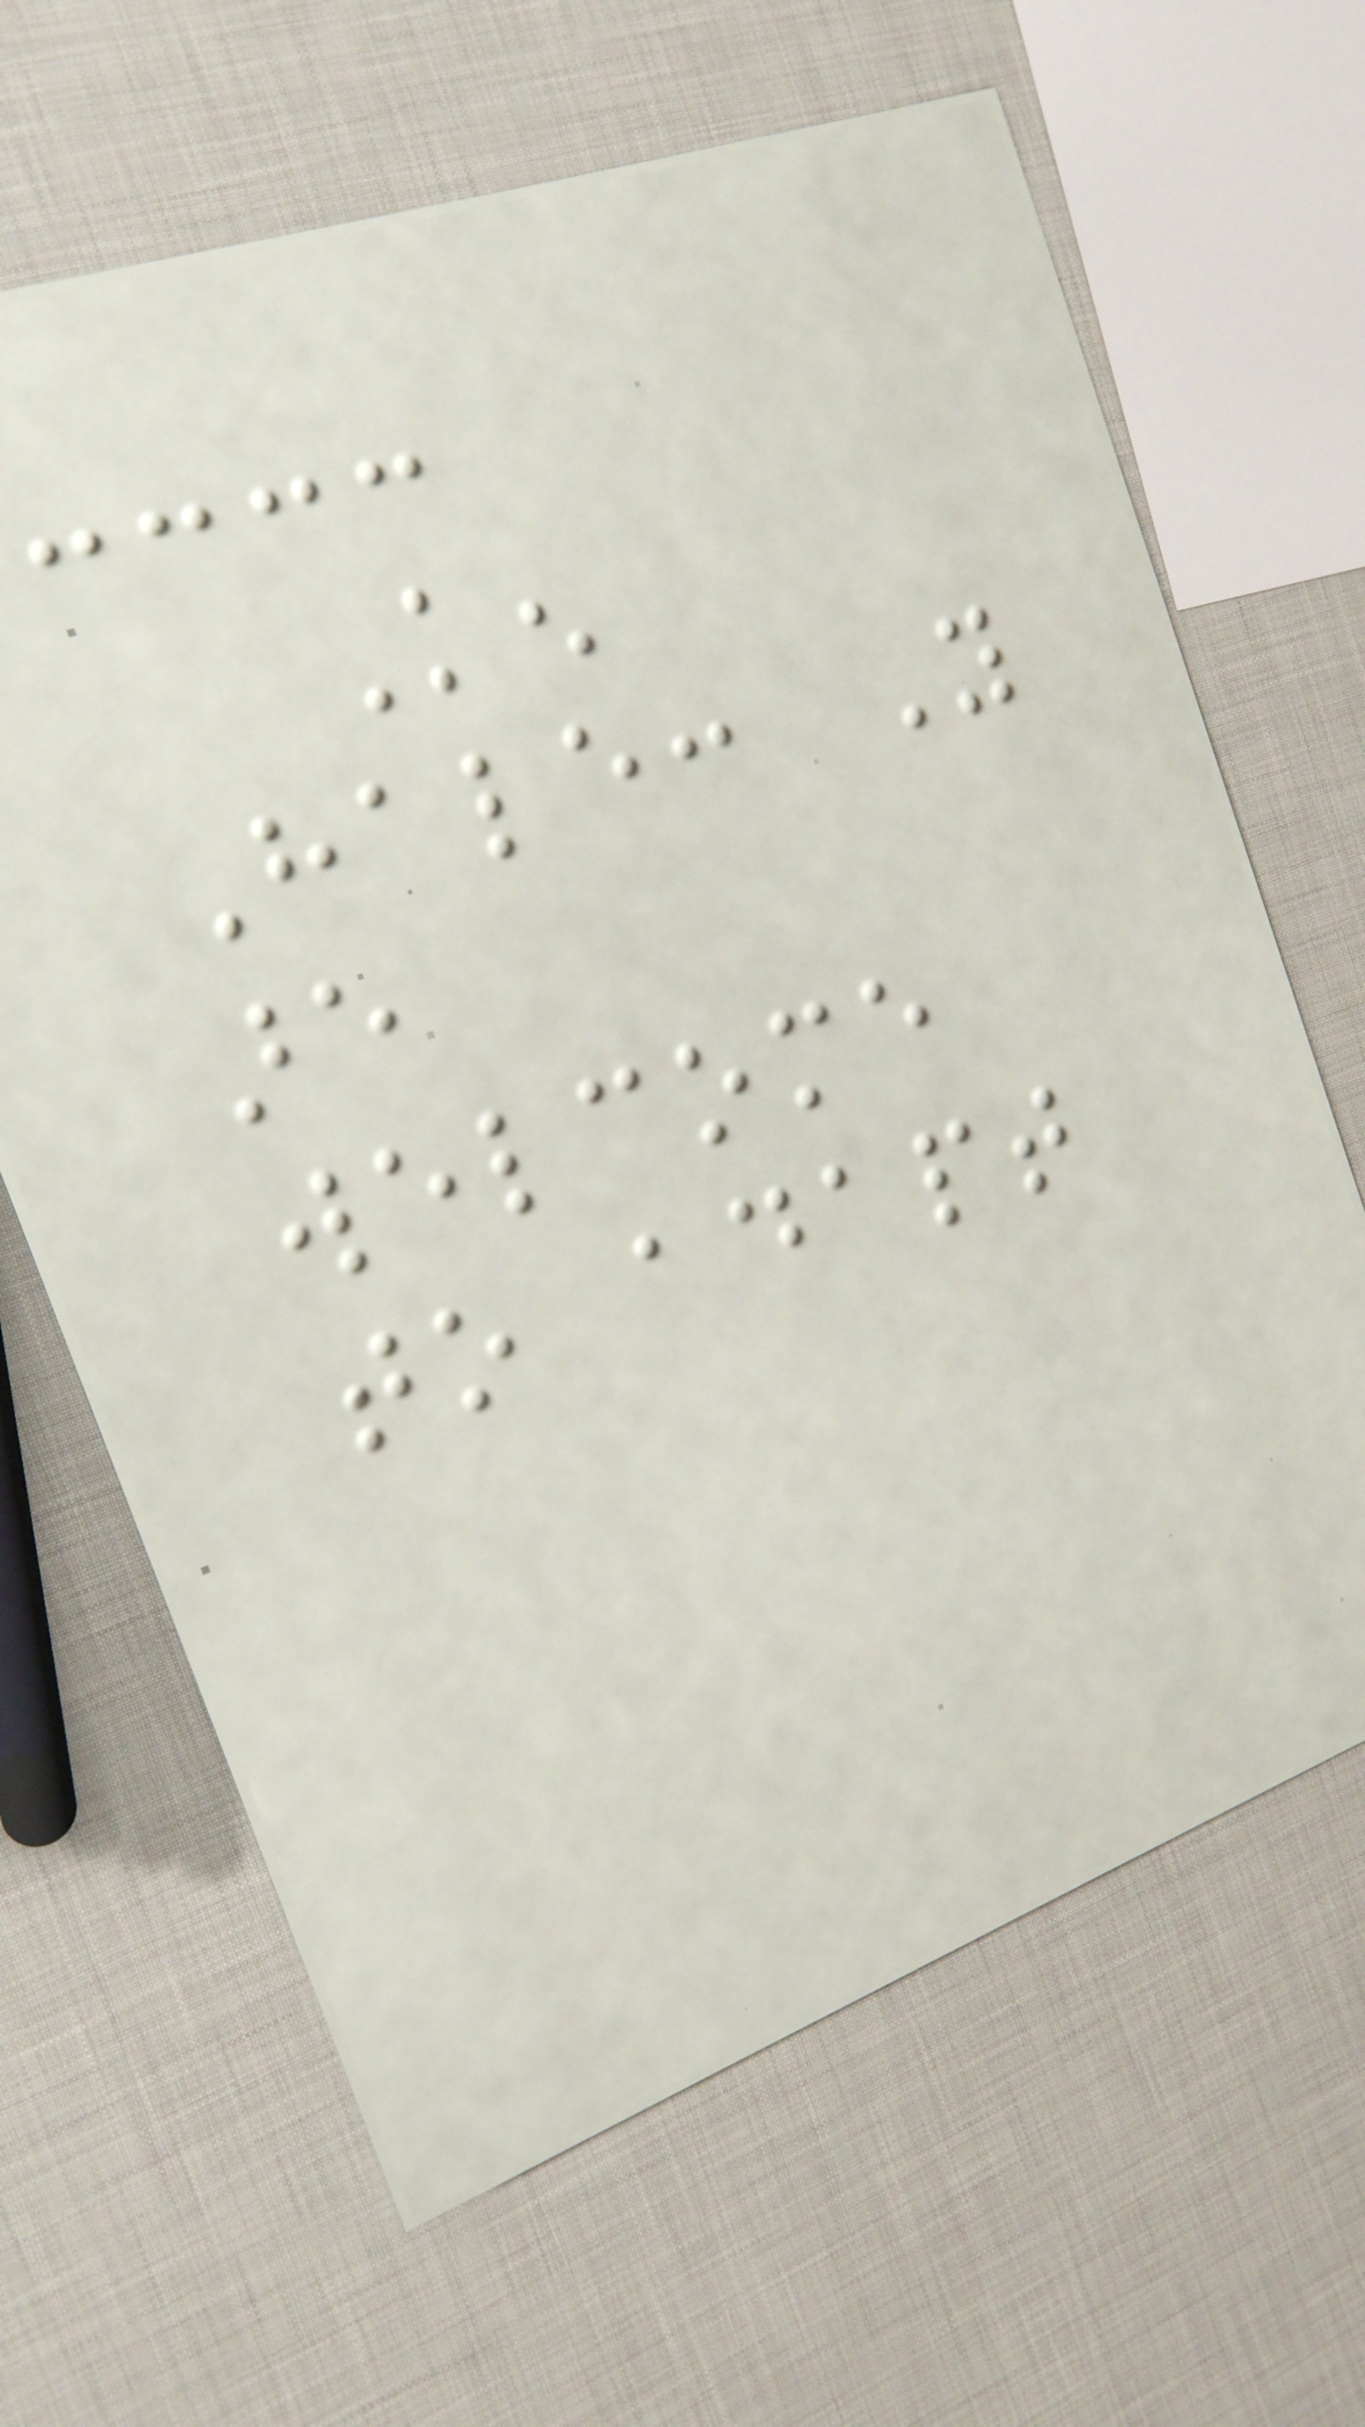Ken
Hale: You
are
welcome
to adapt
